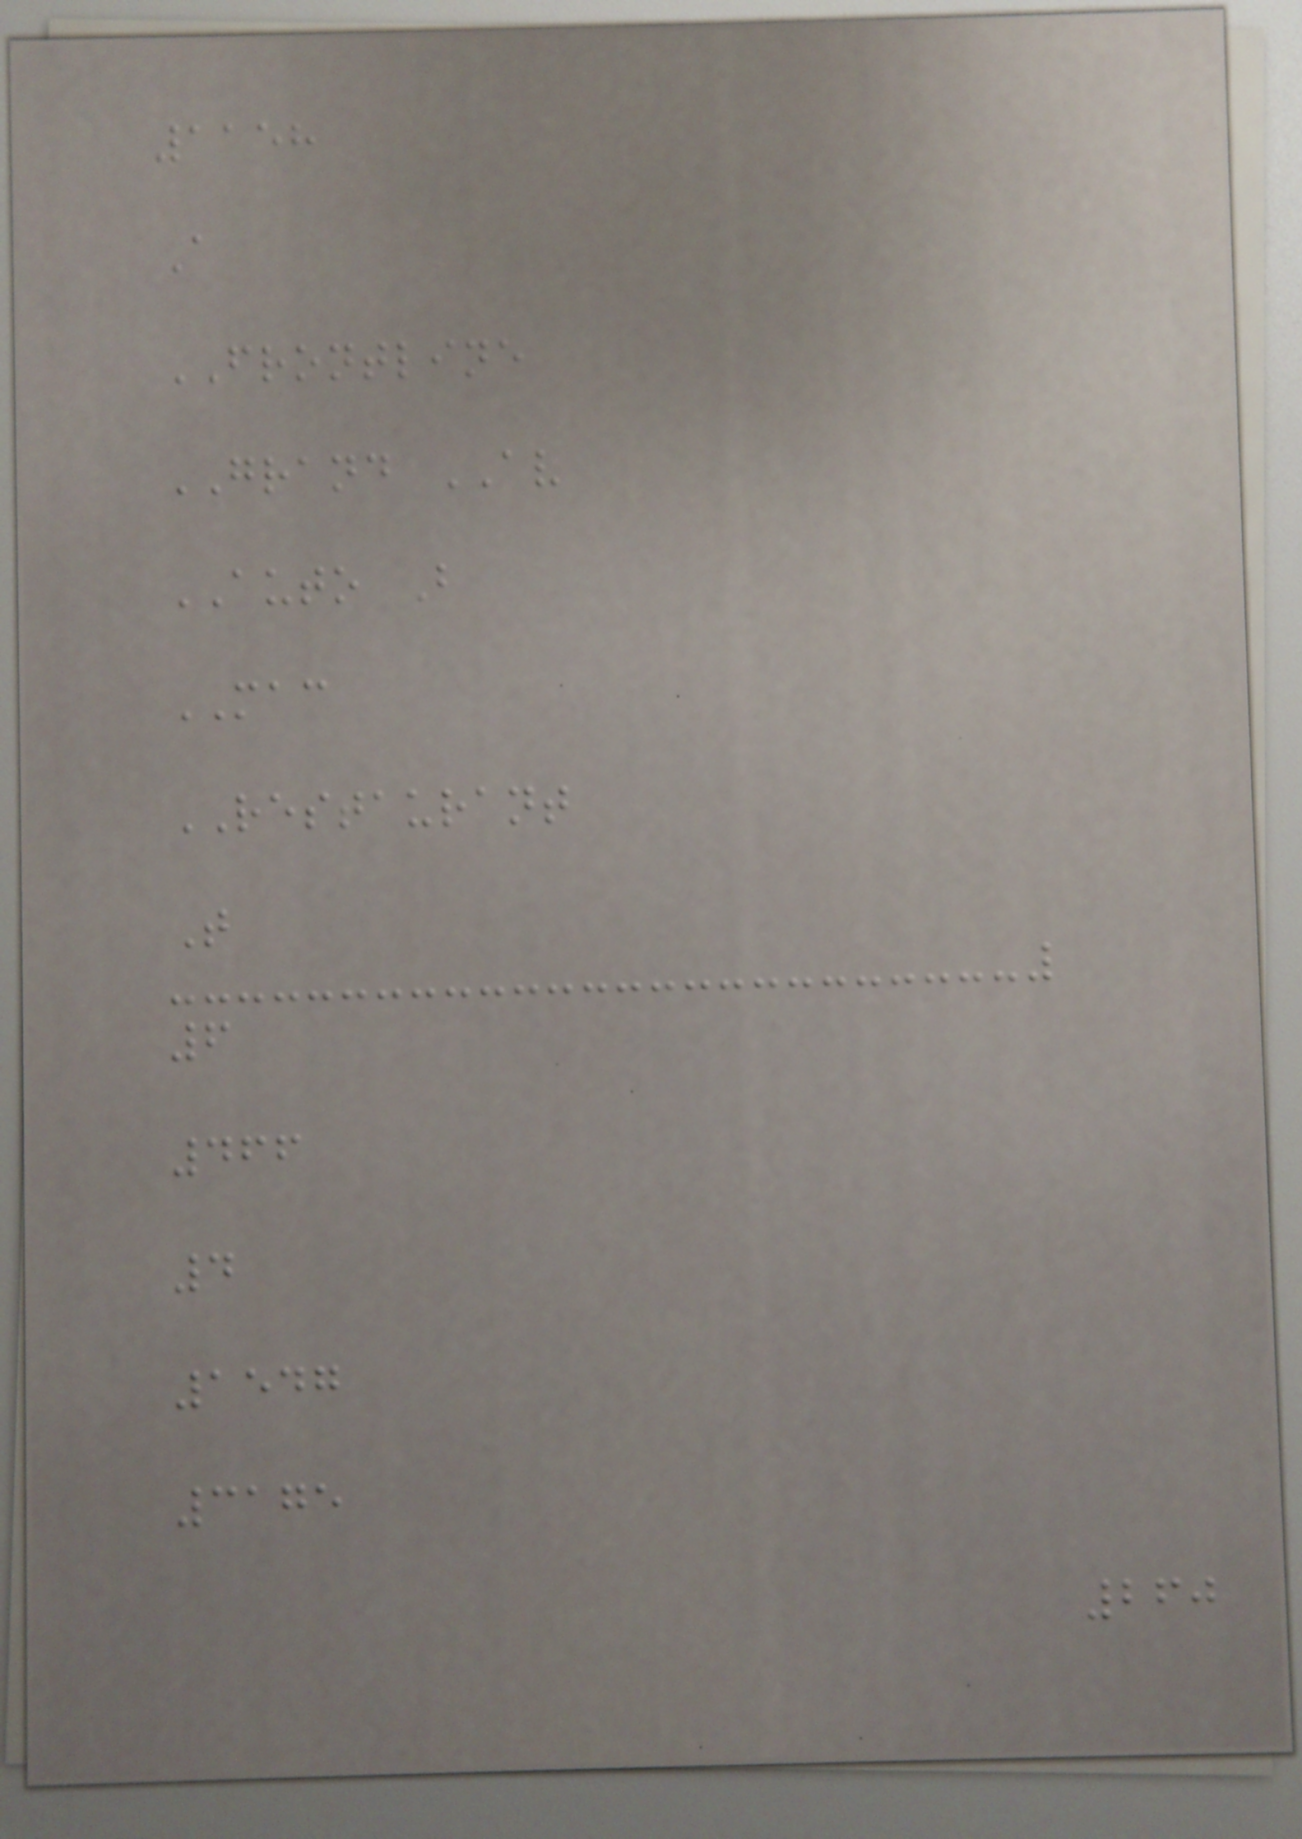1158
A
FRONTLINE
GRAND AV
AUTO B
MAC
RESTAURANT
T
6
466
4
1547
3175
260
